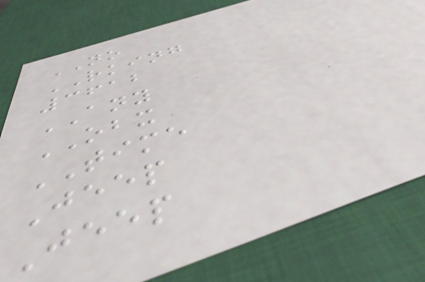NO
RKING
3612
ANY
OBX
TIME
Jeep
Jeep
